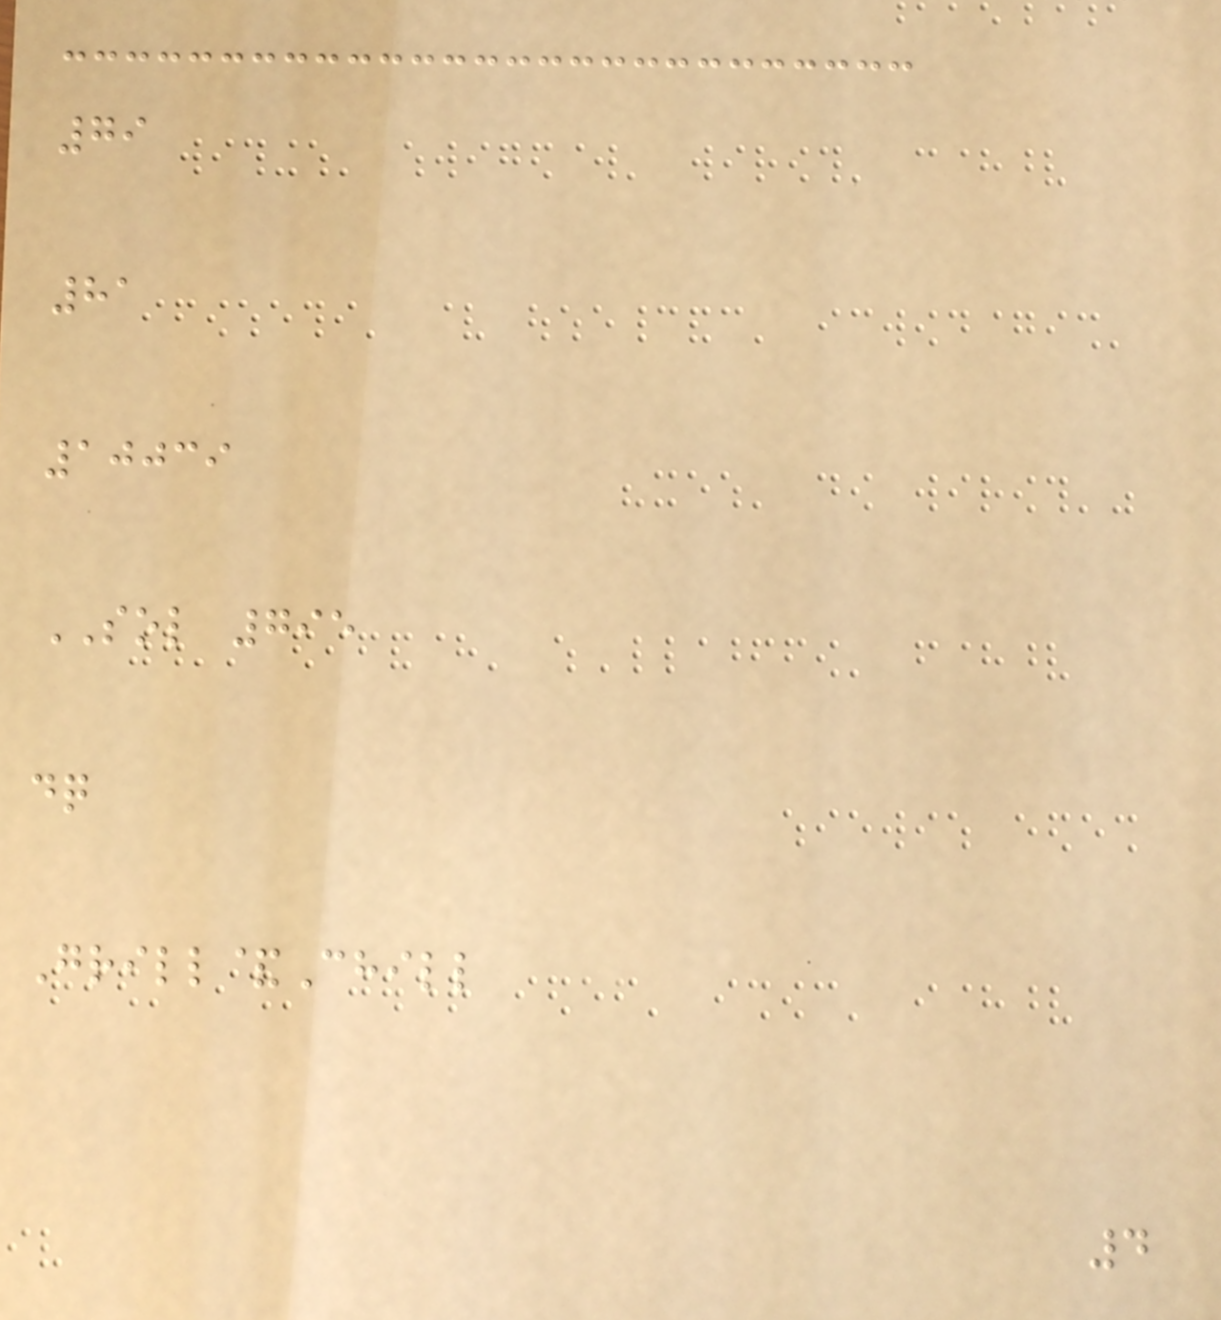79
81
10039
SOL 795
dq
Grill&Chill
4
